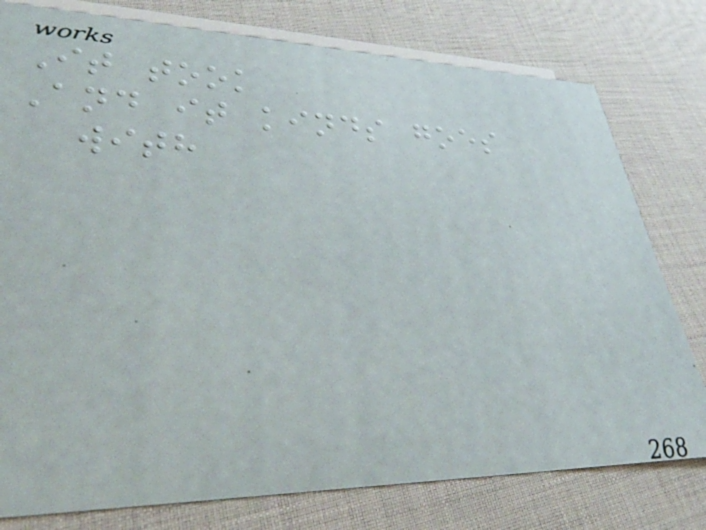It took
And it kinds goes
with
